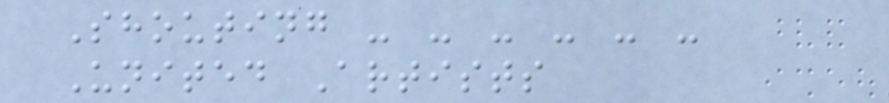Shouting - - - - - -
United Artists
